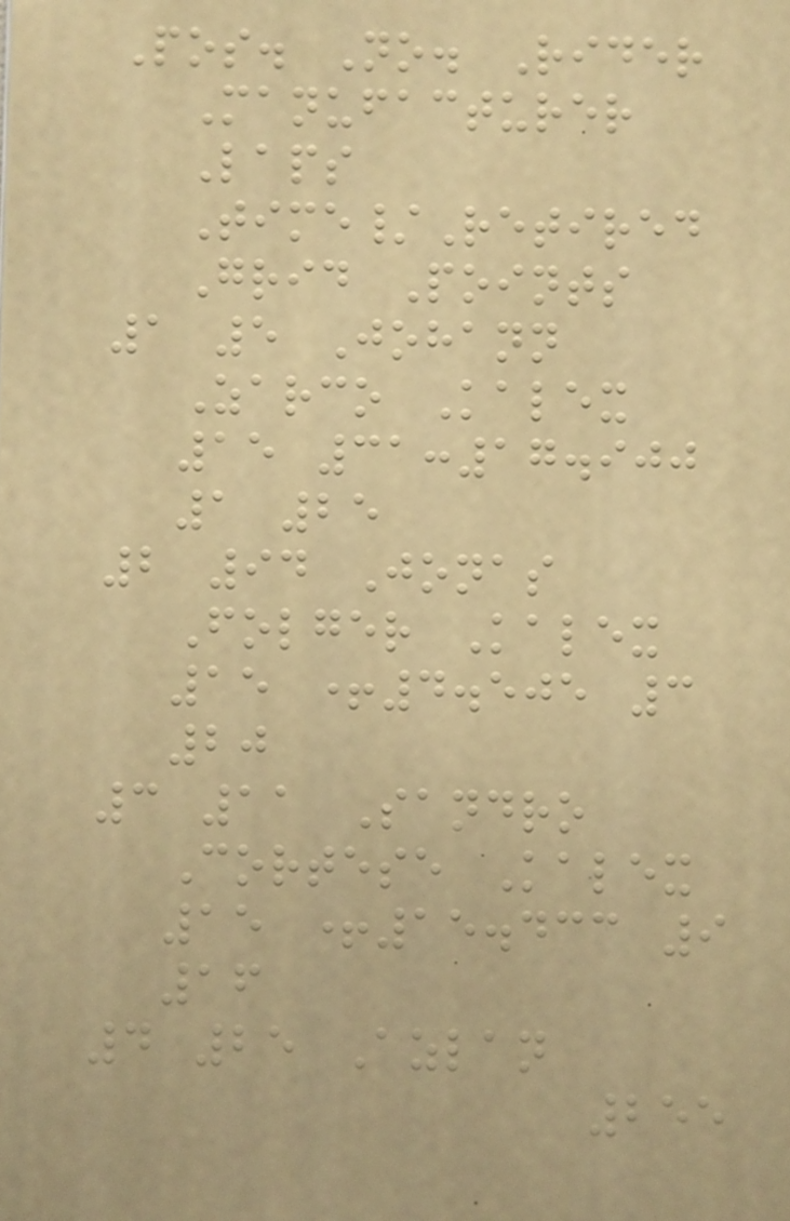Pos. No. Rider
Manufacturer
Laps
Time/Retired
Grid Points
1 5 Johann
Zarco Kalex
15 31:17.900
1 25
2 94 Jonas
Folger Kalex
15 +4.505 3
20
3 11 Sandro
Cortese Kalex
15 +15.433 9
16
4 25 Azlan
255
